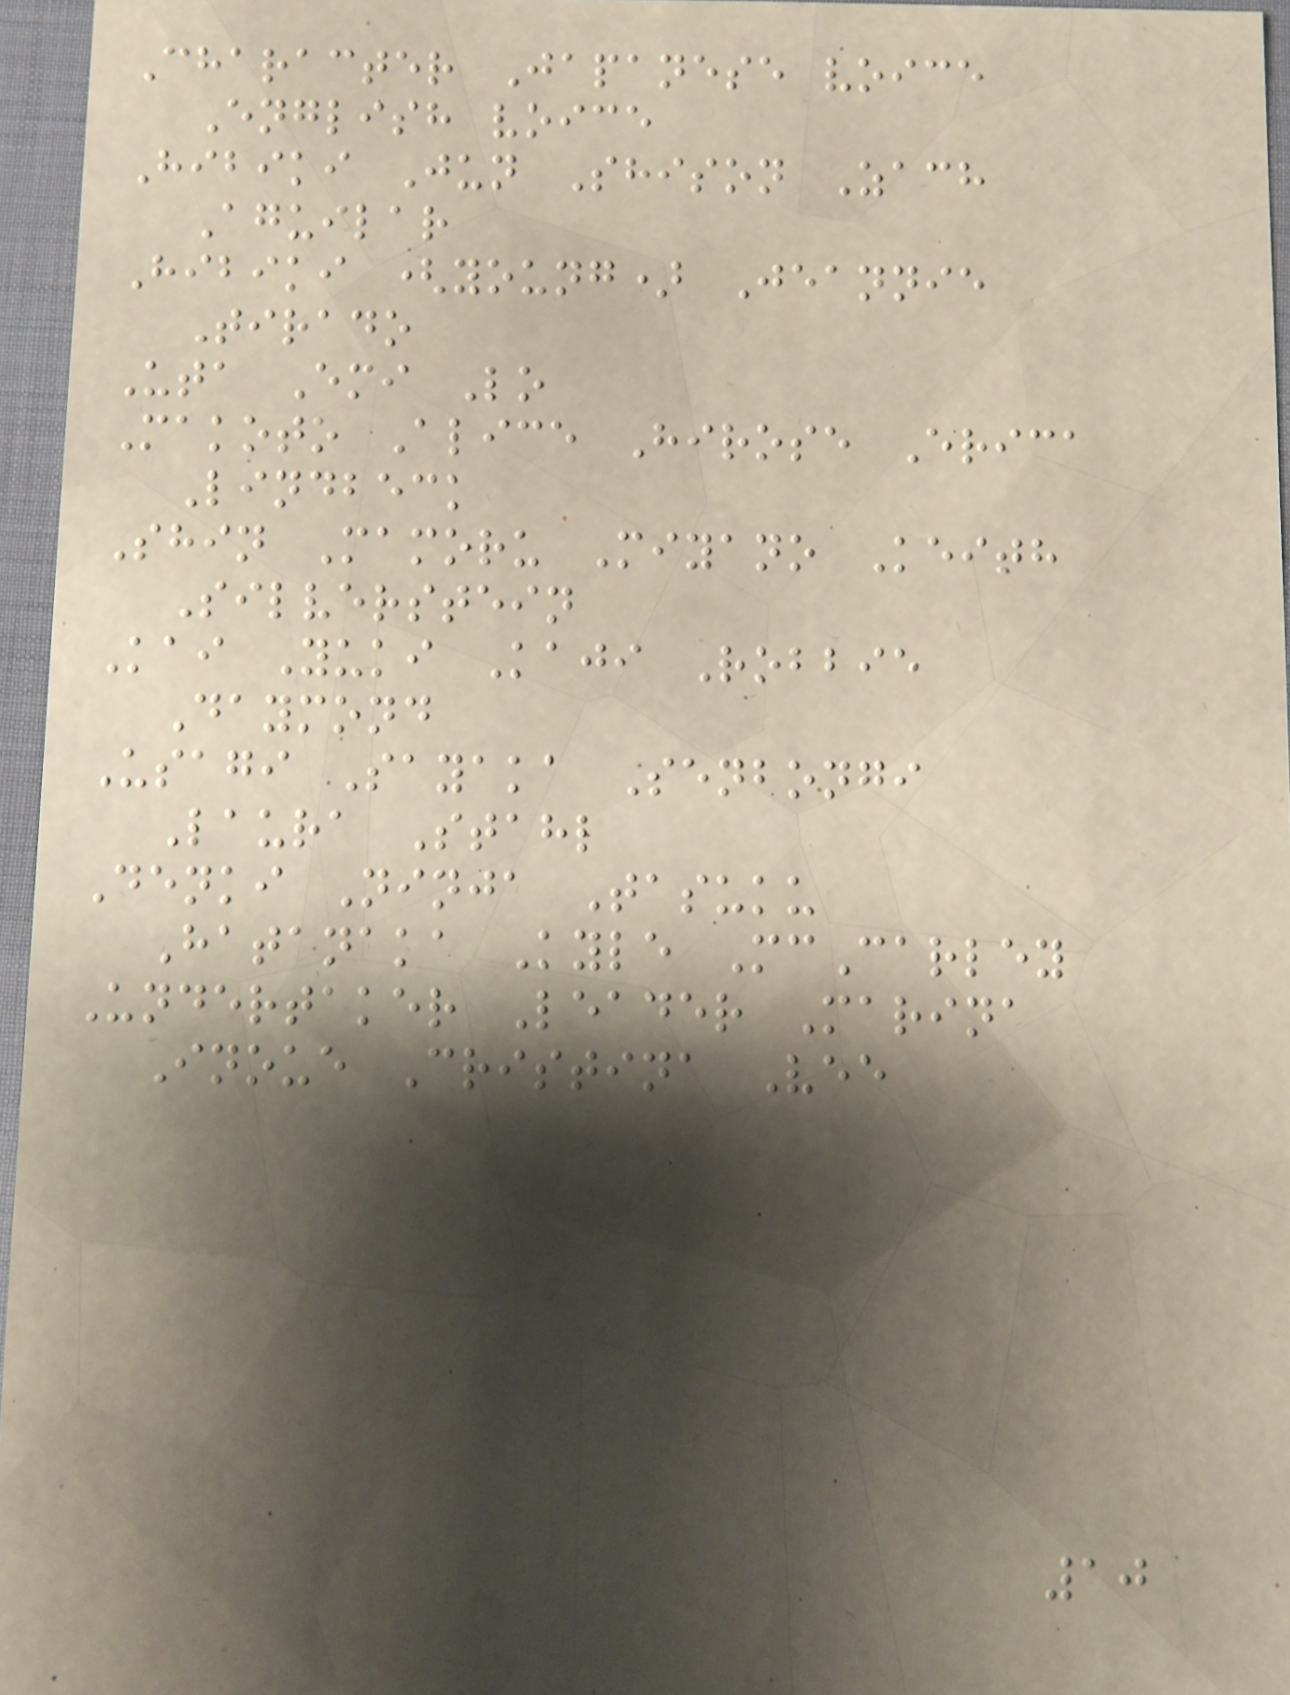Character Japanese voice
English voice
Hibiki Jun Shison Zach
Aguilar
Hibiki (young) Jeannie
Tirado
Uta Emi Lo
Makoto Alice Hirose Erica
Lindbeck
Shin Mamoru Miyano Keith
Silverstein
Kai Yuki Kaji Robbie
Daymond
Usagi Sayaka Senbongi
Laura Stahl
Denki Ninja Tasuku
Hatanaka Kyle McCarley
Undertaker Leader Marina
Inoue Cristina Vee
10
